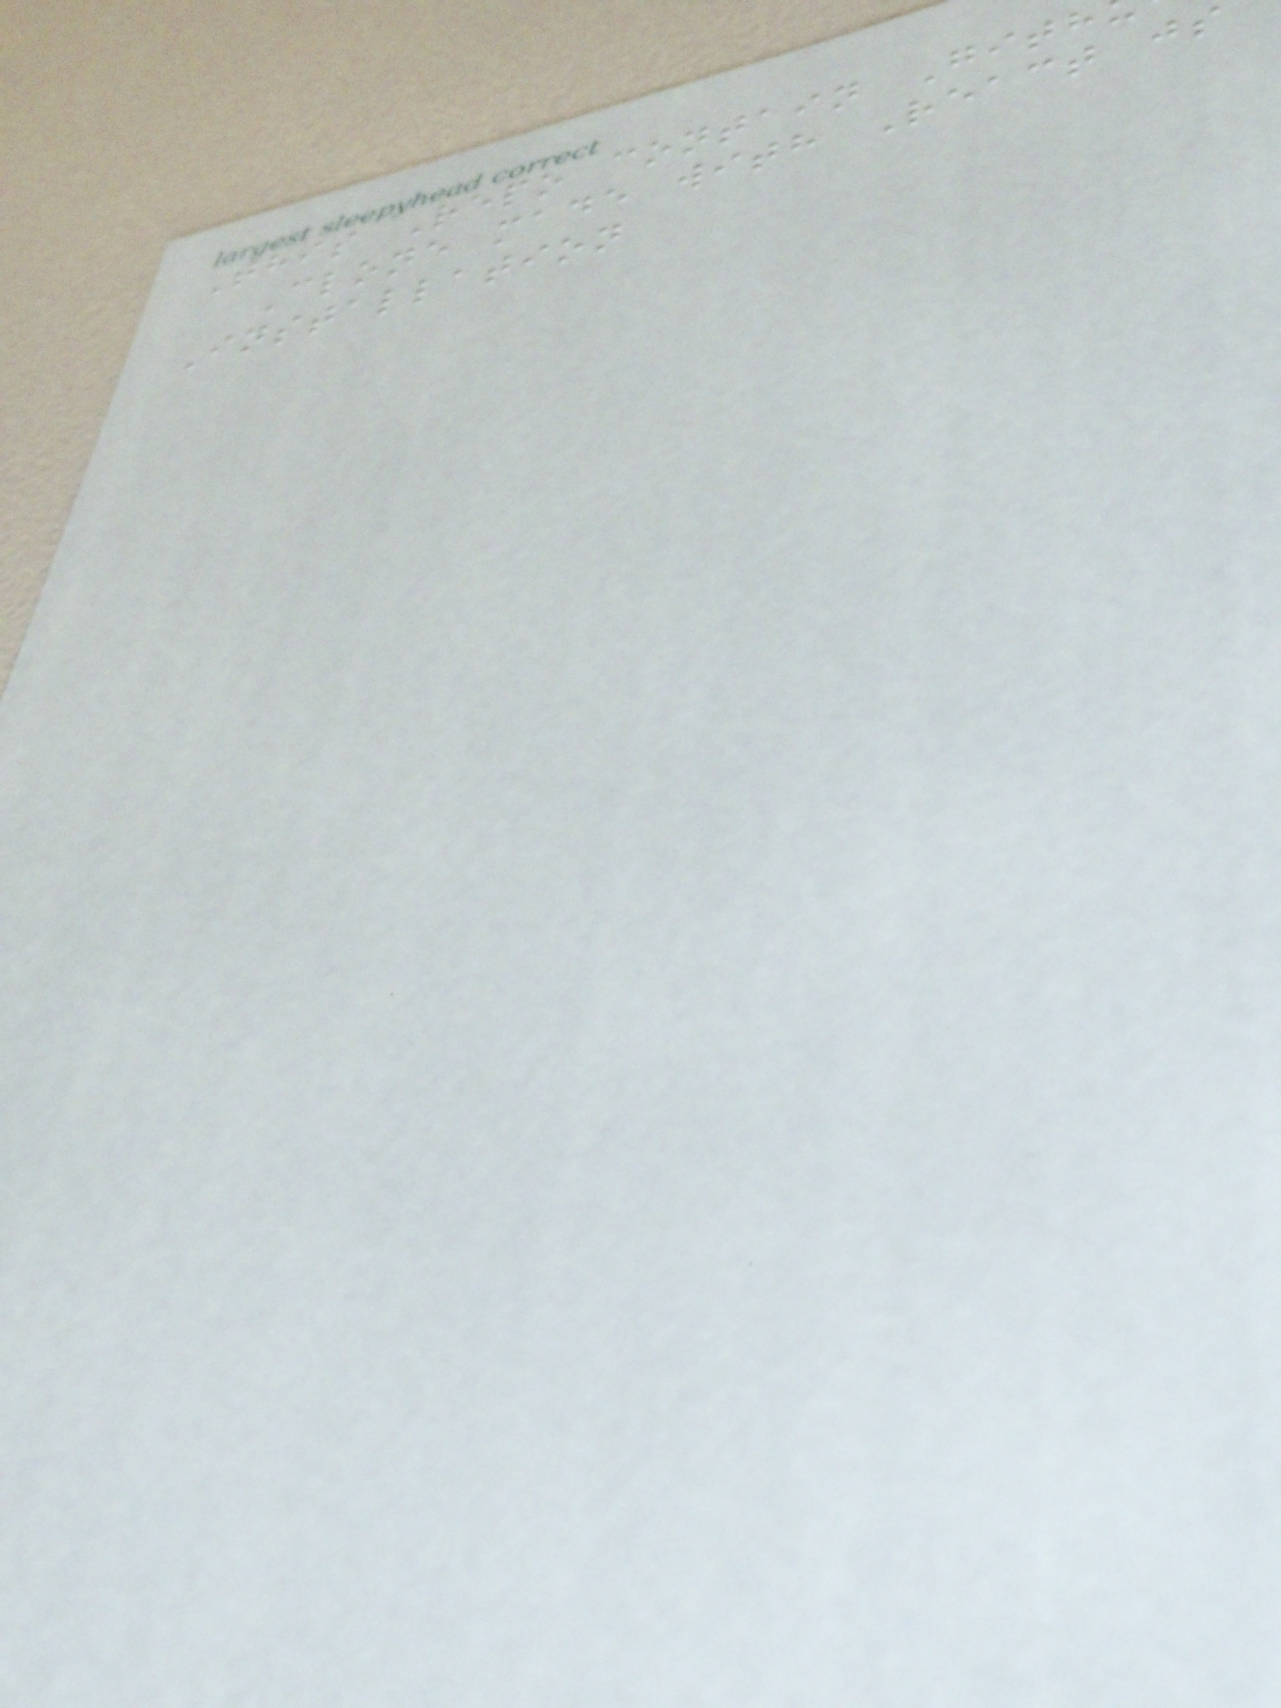This Repo contain Gith
Clone made with React js
Installation
